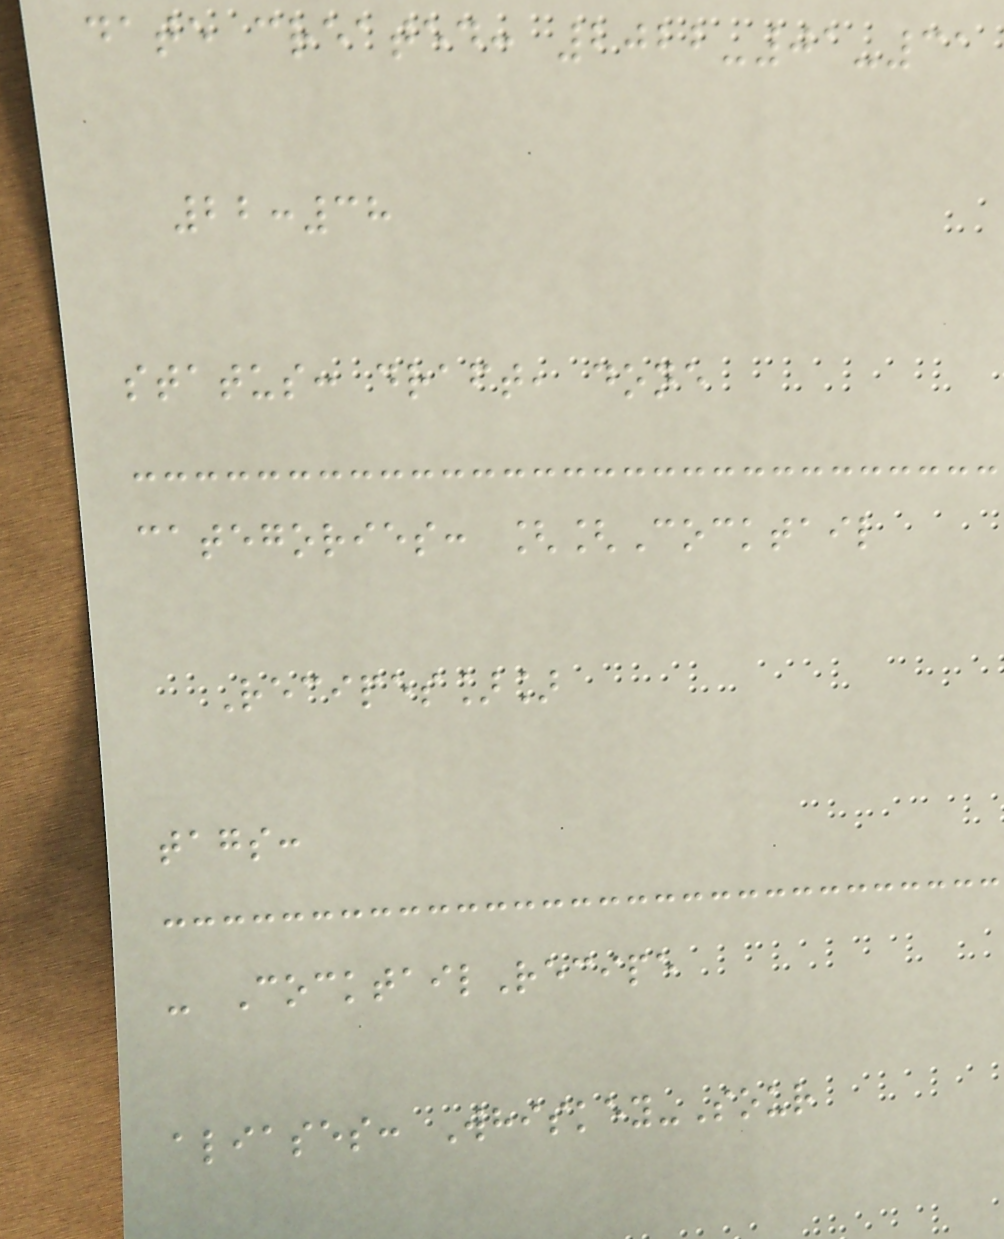date created: 2022-01-31
22:38
status: draft, done
categories: [[Cocktail
Recipes]]
tags:
- CocktailRecipe
aliases: Whiskey-Sour
